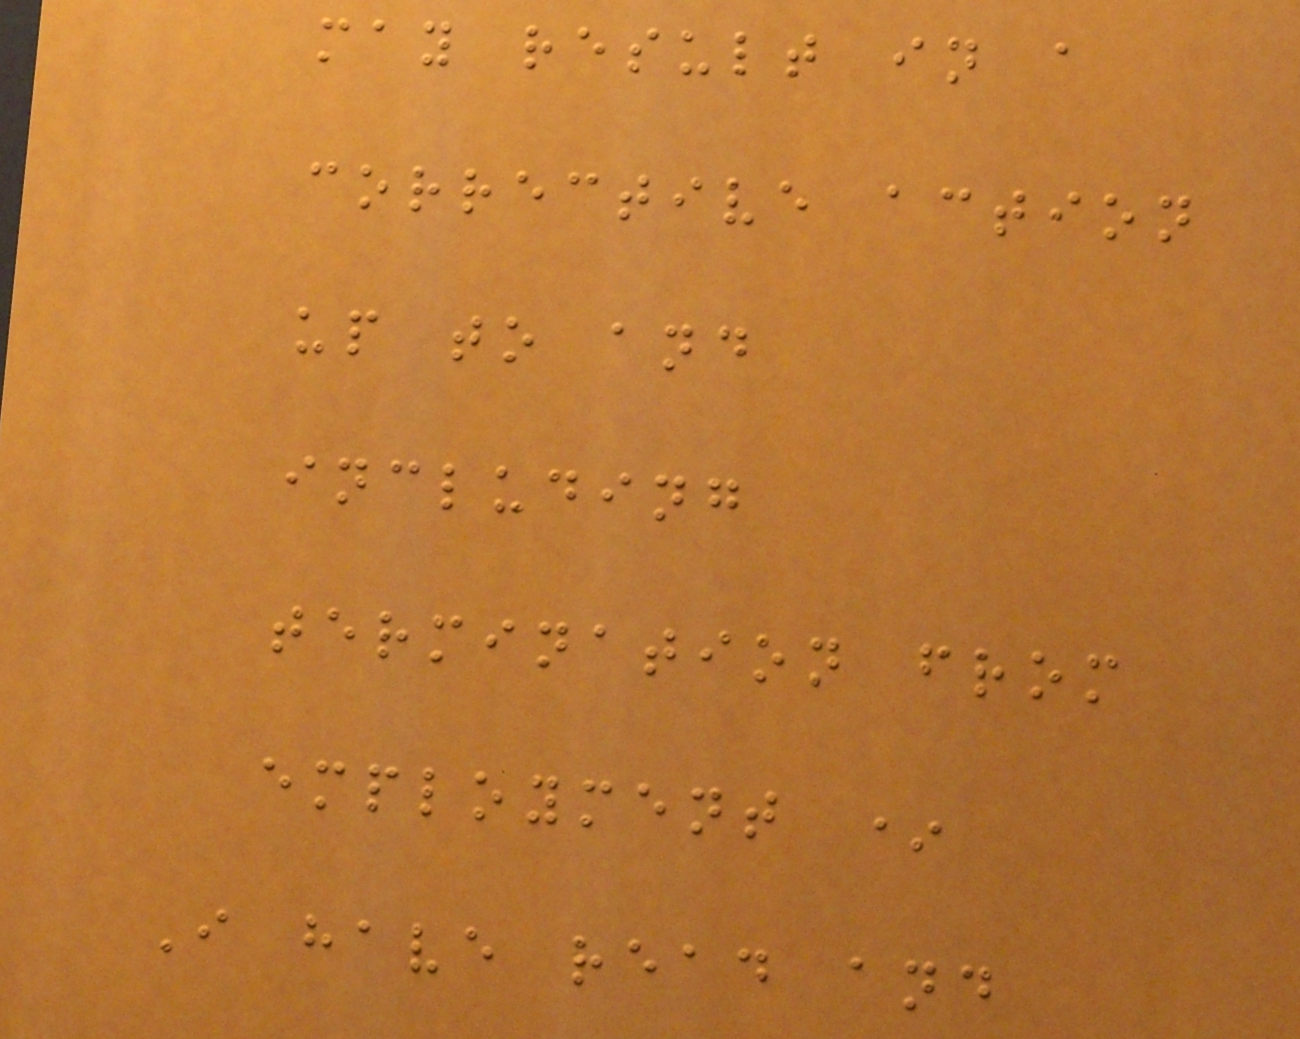may result in a
corrective action
up to and
including
termination from
employment *
I have read and
